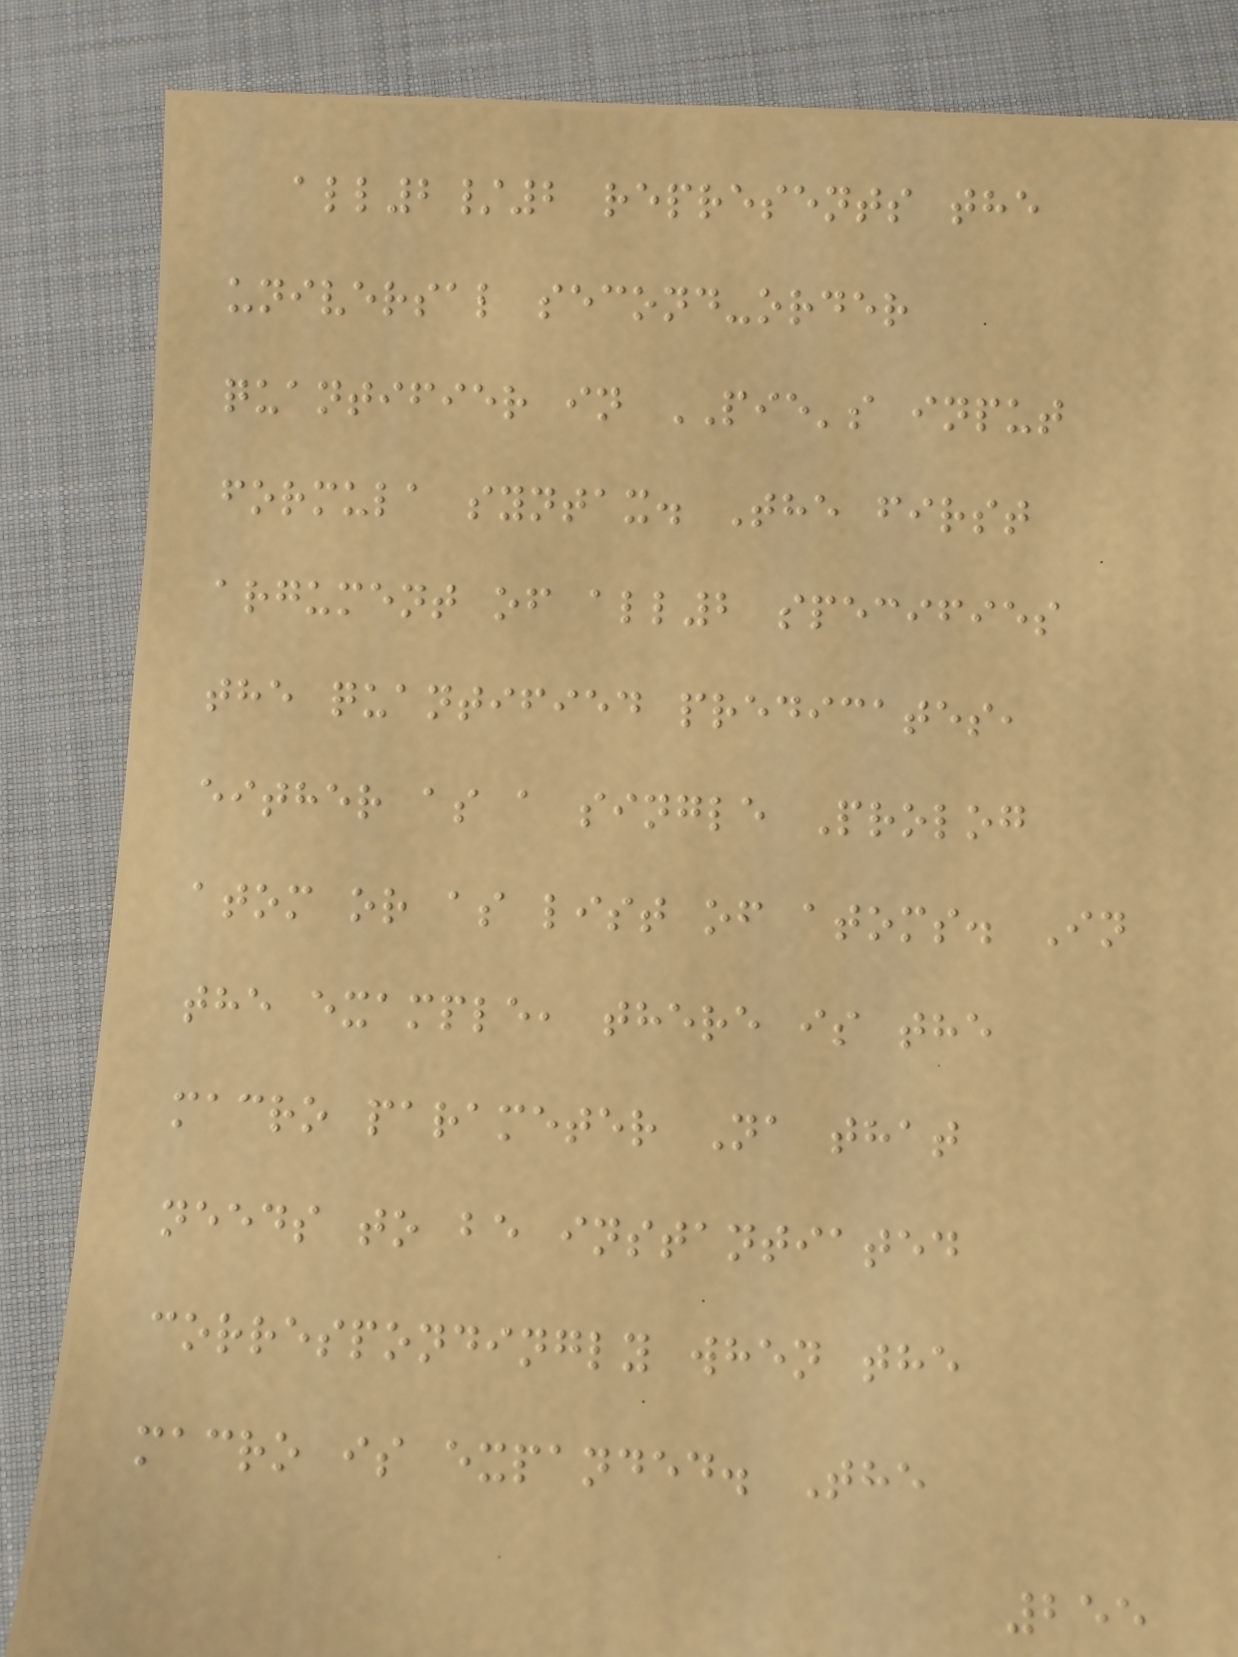all2/2 represents the
universal second-order
quantifier in PIE's input
formula syntax. The first
argument of all2 specifies
the quantified predicates,
either as a single Prolog
atom or as list of atoms. In
the example, there is the
macro parameter Na that
needs to be instantiated
correspondingly when the
macro is expanded. The
255
